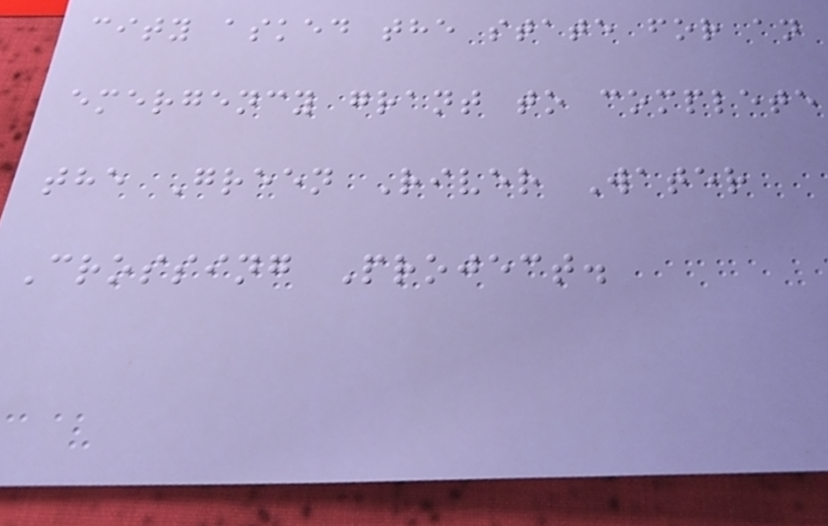city asked the state for an
emergency grant to complete
the Green River Water
Crossing Project.
